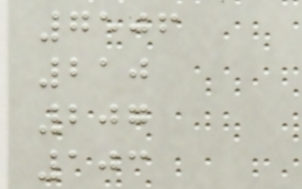7506
210
207
103
